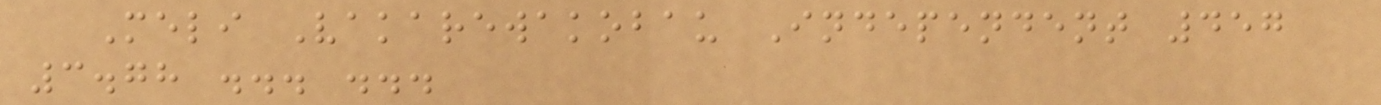Meli Vakarewakobau Independent 457
3.78 ... ...
